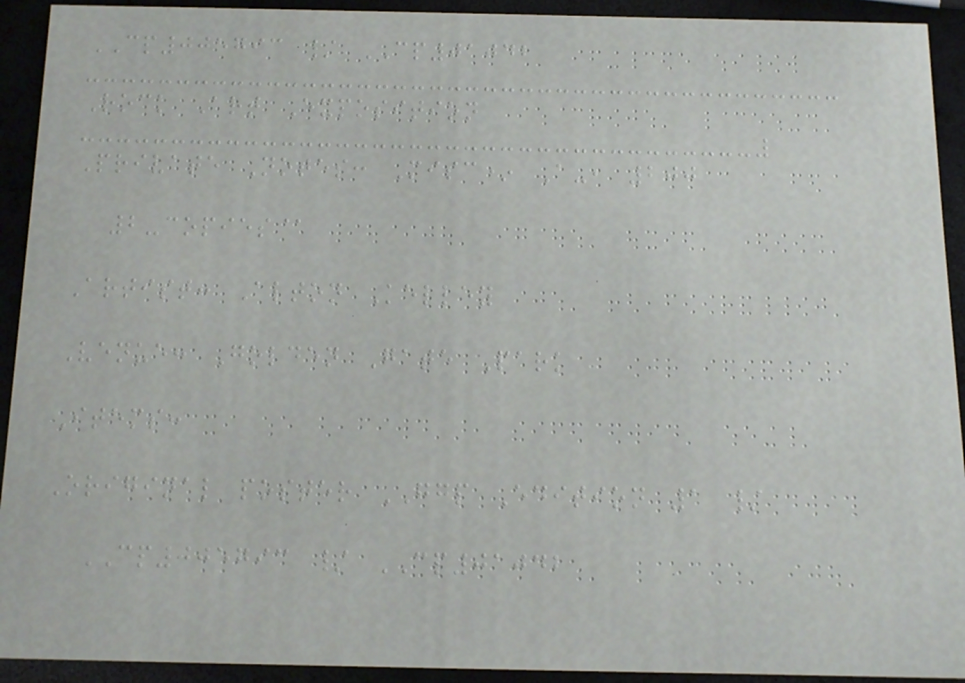CP005793 / CP01042
Rock Art Exposition
Private Notes: Misc* A-, 200
2-copies@
Artist: Alton Kelley
Venue: Golden Gate Park
Items:
Original poster GGP Edition 1 /
CP005793 / CP01042
